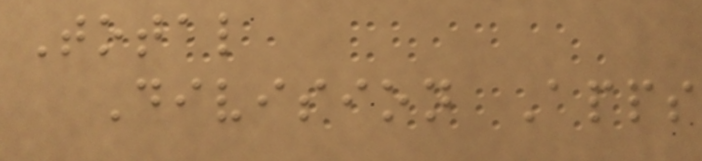Total
Division Apps
